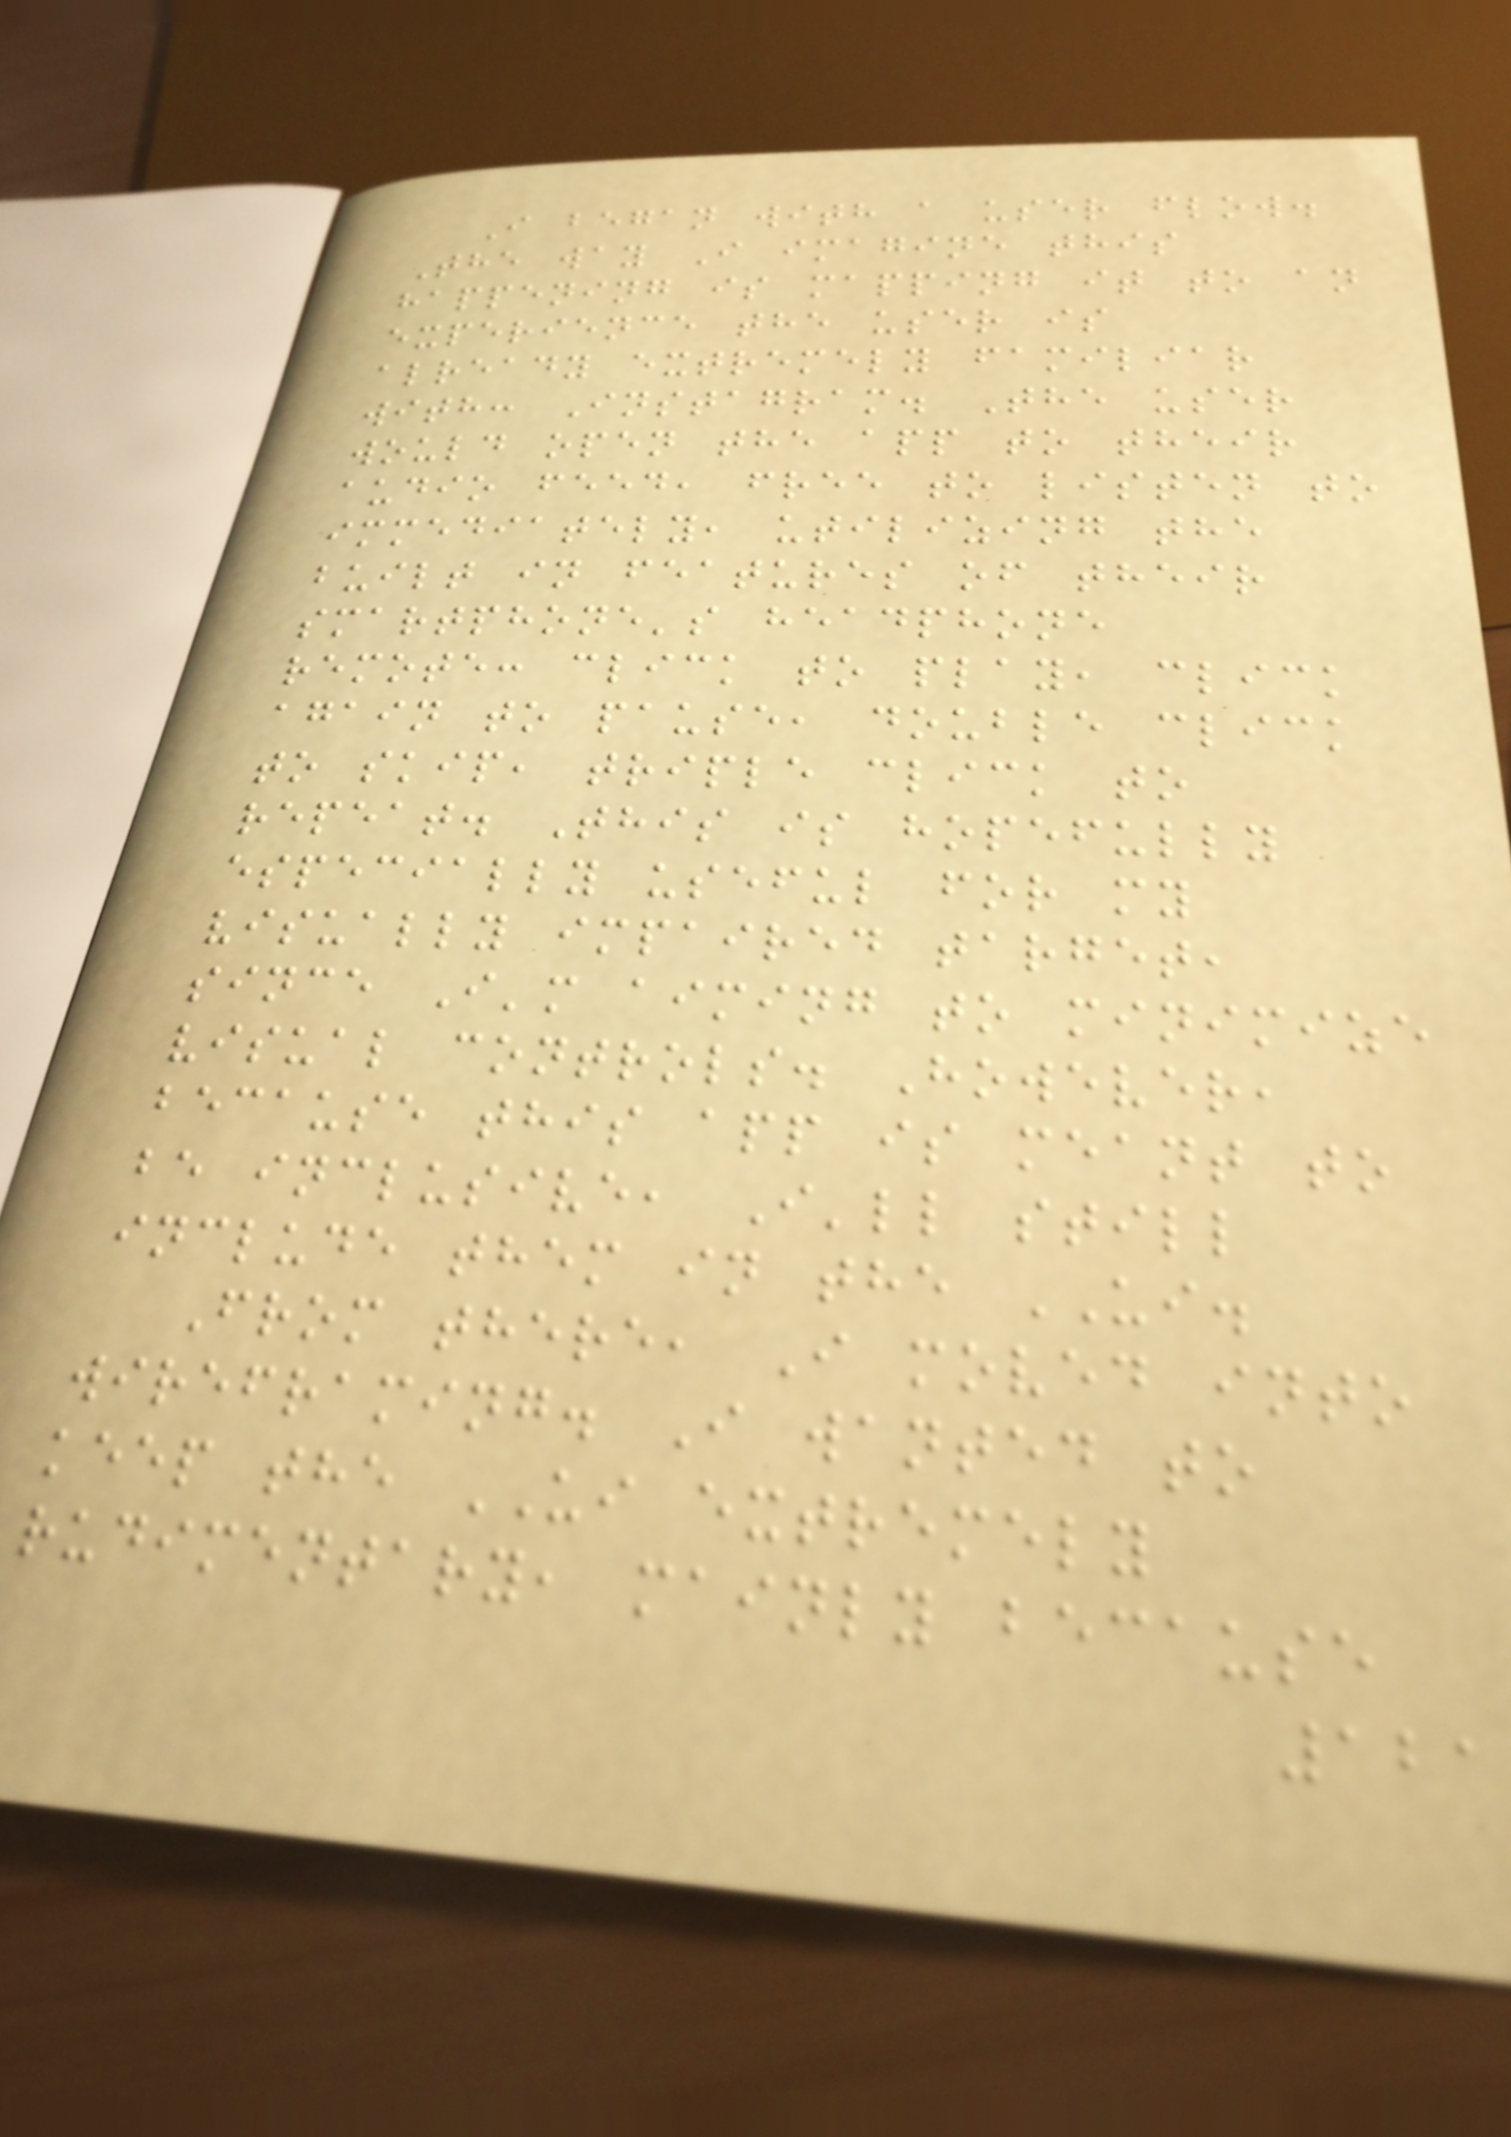I began with a user flow.
The way I imagine this
happening is mapping it to an
experience the user is
already extremely familiar
with: Instagram. The user
would open the app to their
audio feed, free to listen to
immediately, utilizing the
built in features of their
smartphone's headphone
remote: click to play, click
again to pause, double click
to skip, triple click to
repeat. This is hopefully
especially useful for my
visually impaired target,
since I'm aiming to minimize
visual controls. However,
because this app is meant to
be inclusive, I'll still
include them in the UI.
From there, I moved into
wireframing. I wanted to
keep the UI extremely
rudimentary, mainly because
121
